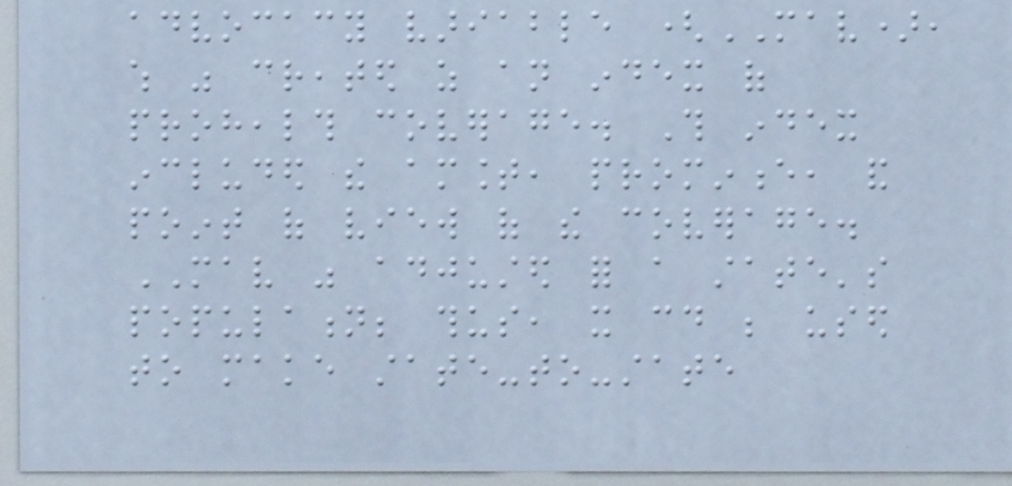advocacy variable (MAV),
which was created as an index of
prohealth coverage. This index
included the amount, prominence, and
point of view of the coverage.
MAV was adjusted for a state's
population; thus, it could be used
to make state-to-state
